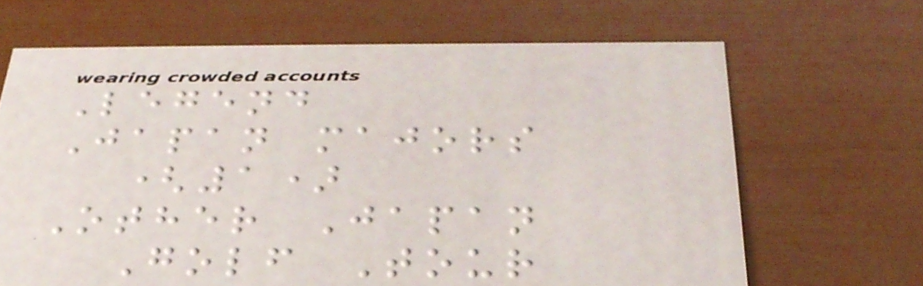Legend
Japan majors
(1)
Other Japan
Golf Tour
